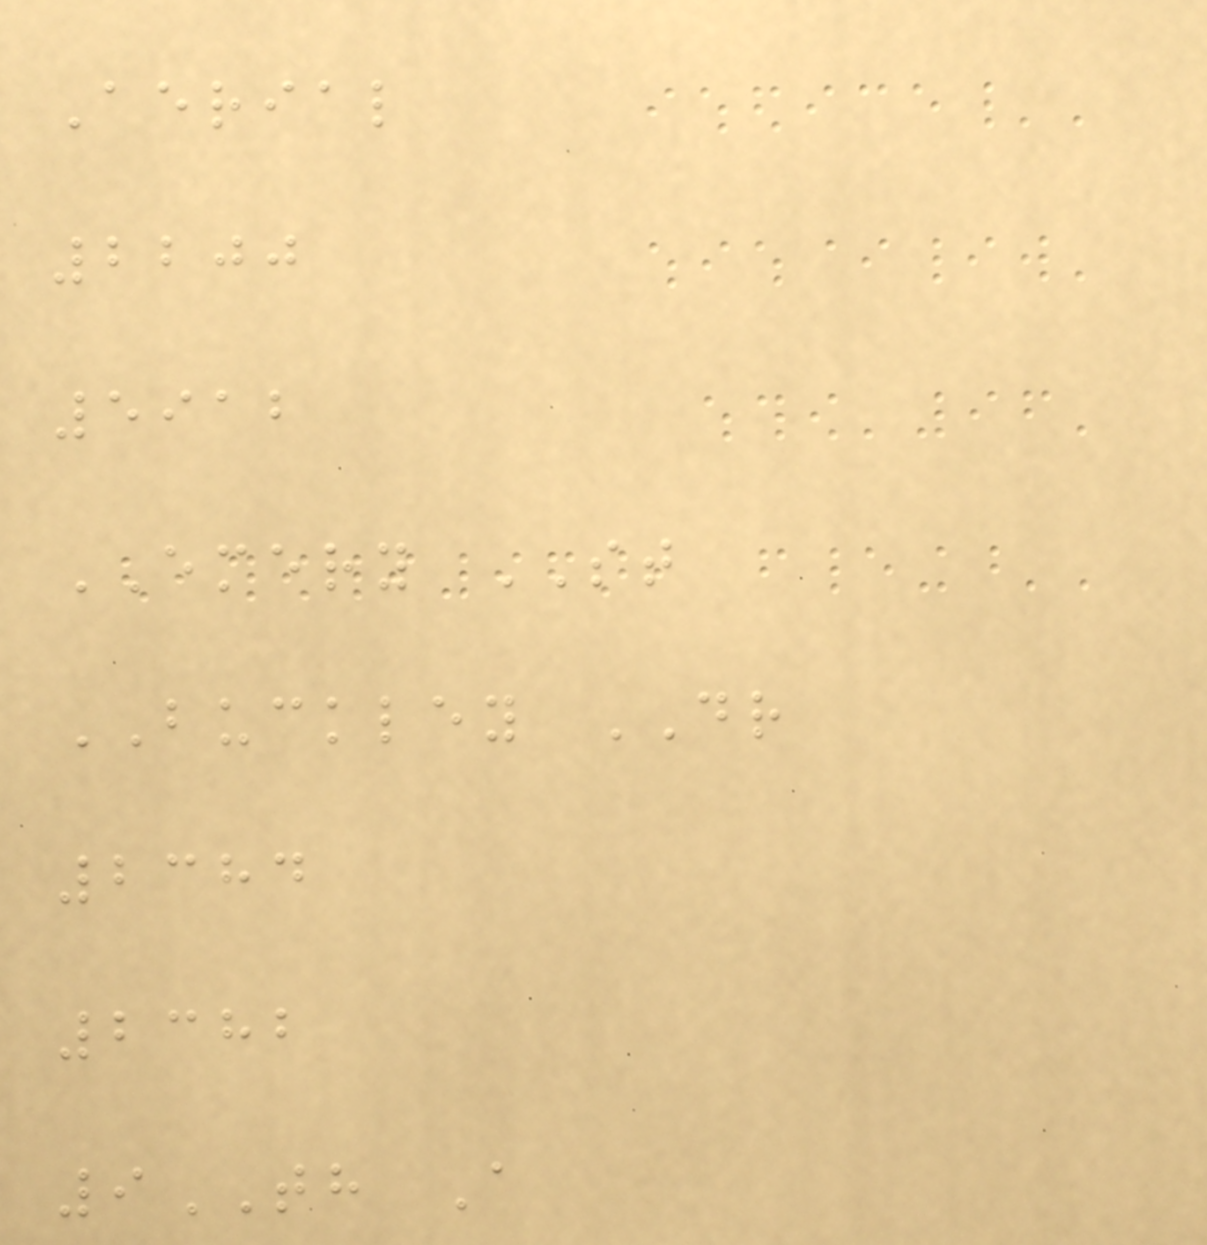Aerial
2200
5912
EMERY ST
BUCKLEY DR
2384
2382
9TH A
